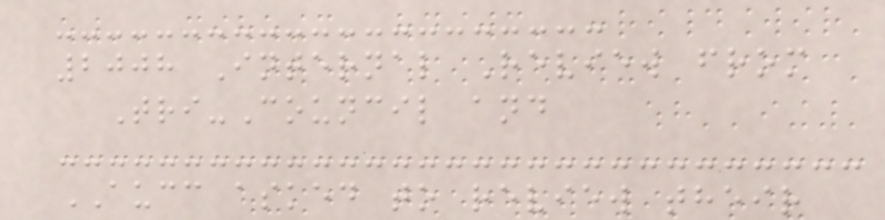2008 Internal Review from
Tri-Council and
AUCC asked to review their
